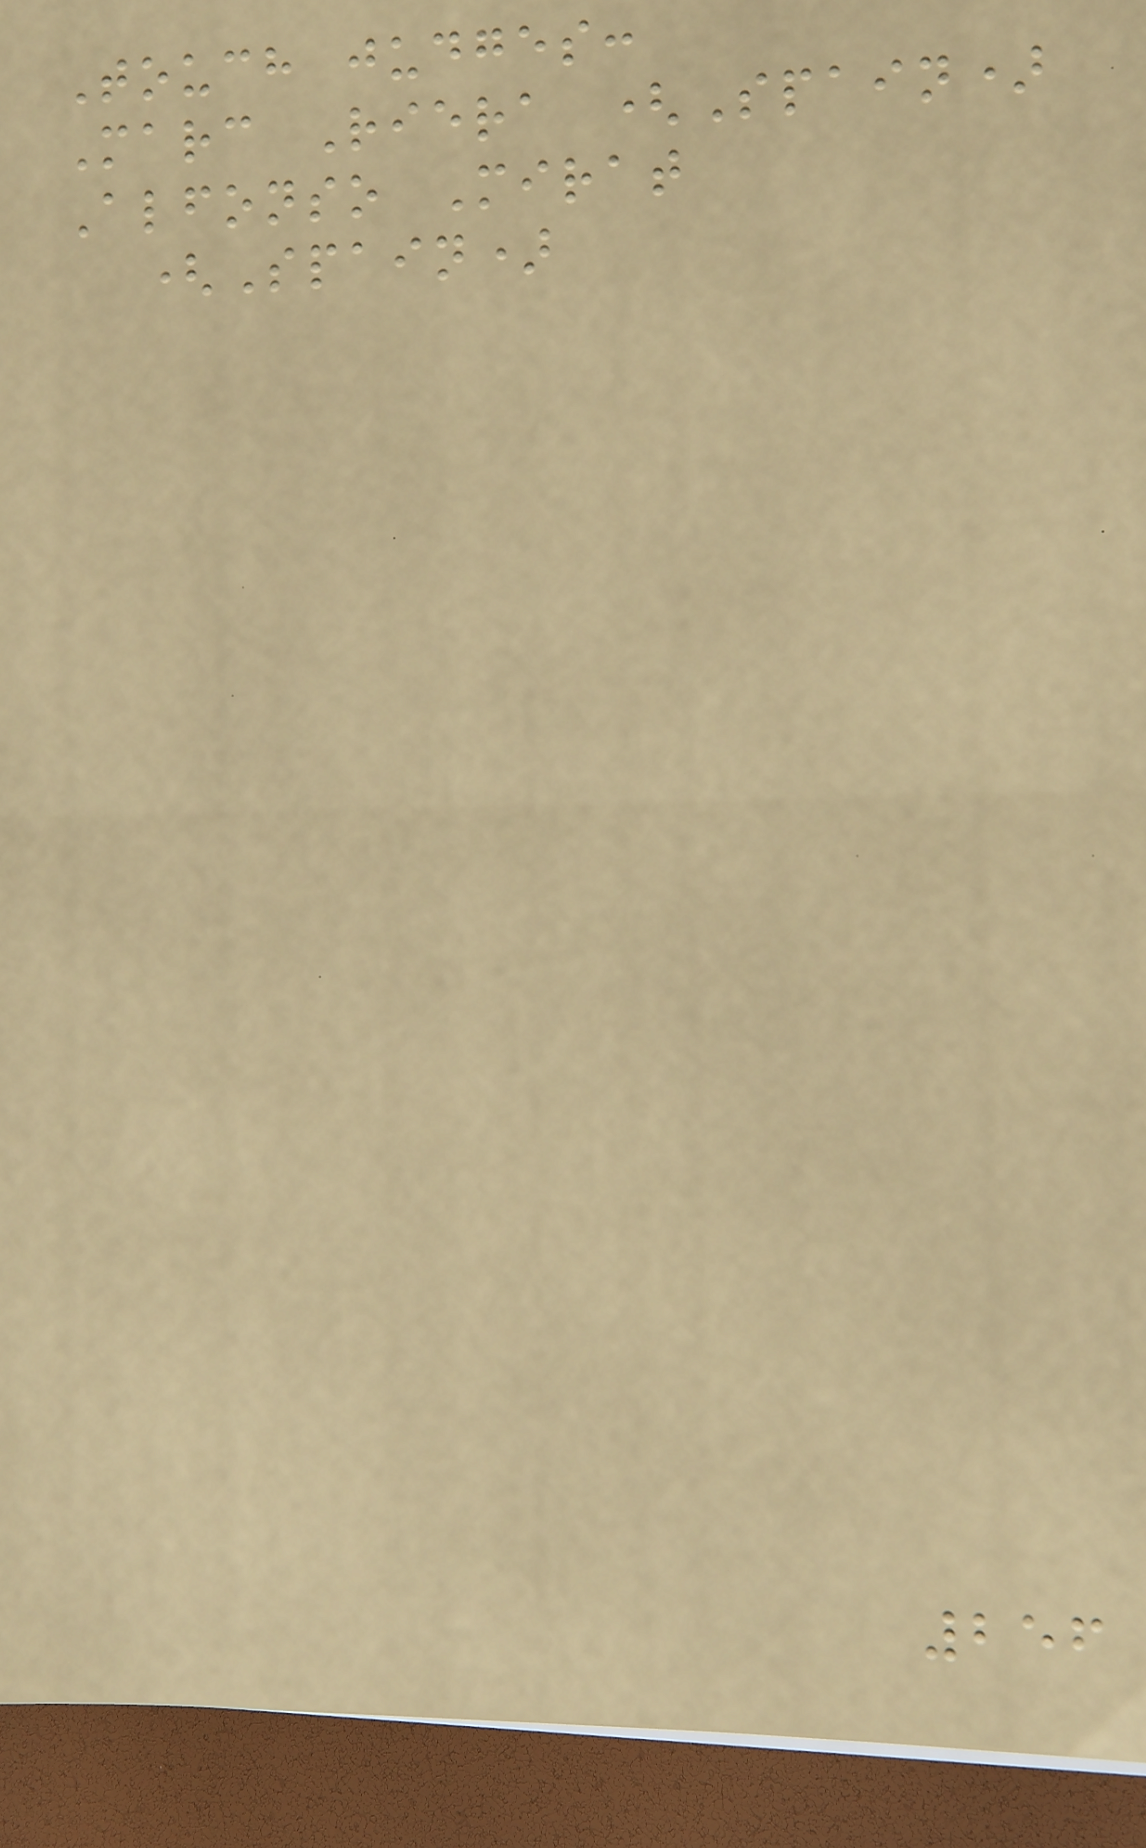Touch judges:
Marc Riera (Spain)
Alfonso Mirat
(Spain)
256
